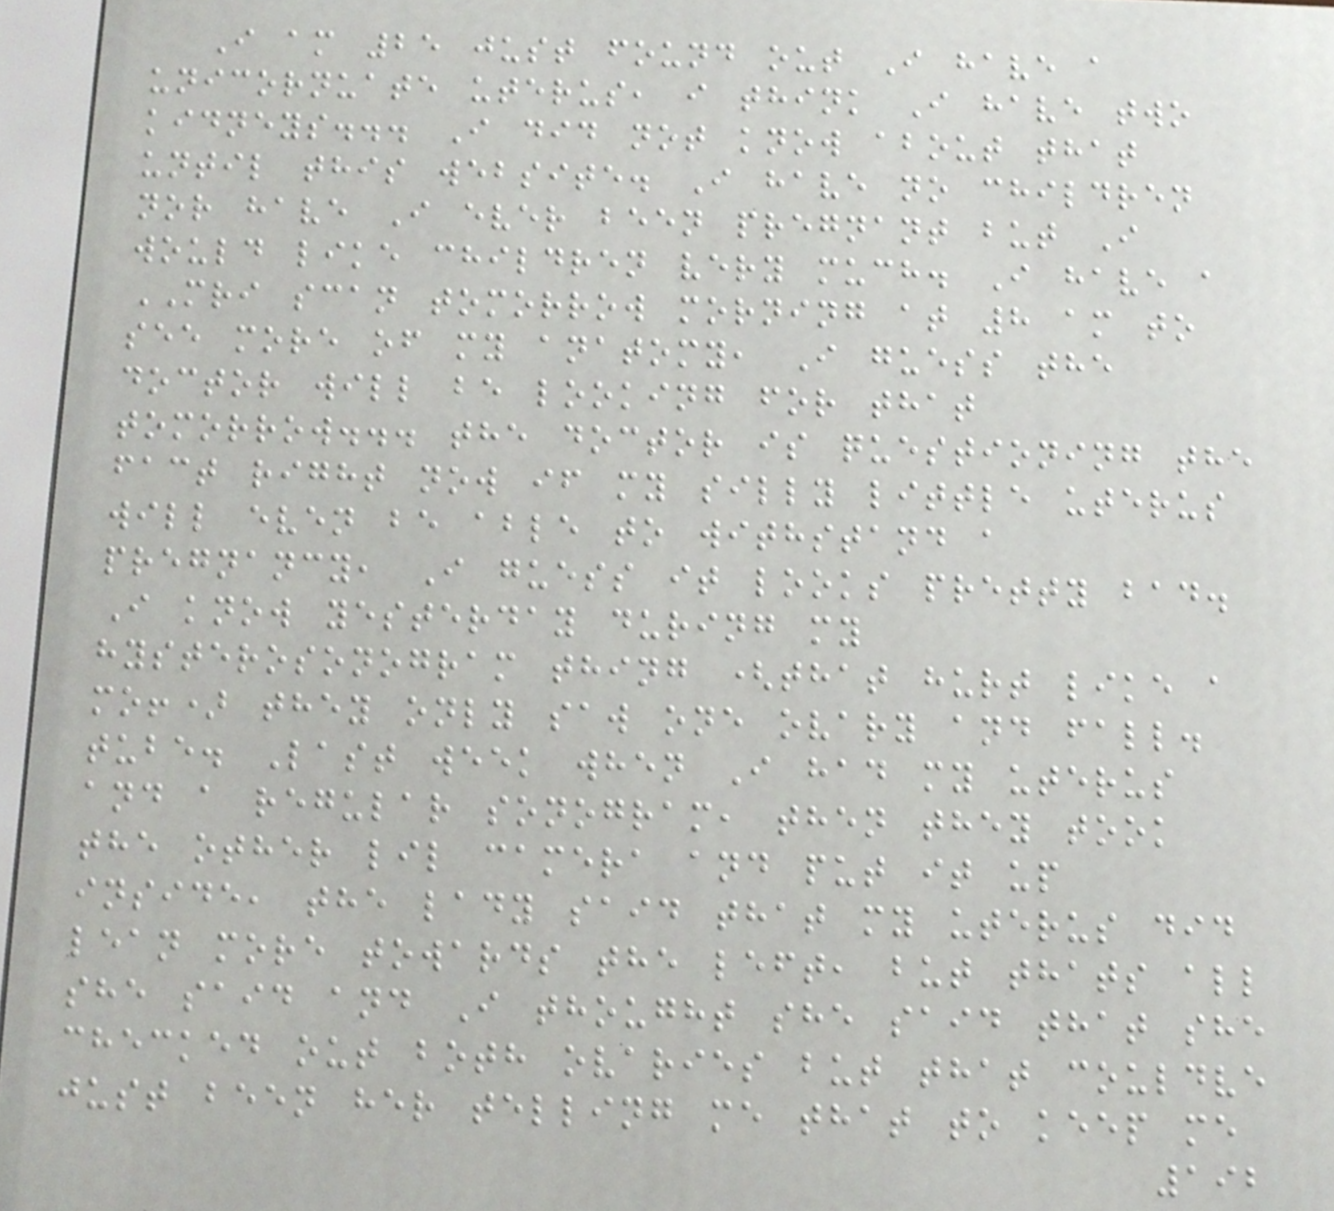I am 25 just found out I have a
unicornuate uterus, i think I have two
kidneys... I did not know about that
until this website. I have no children
nor have I ever been pregnant but I
would like children very much. I have a
MRI scan tomorrow morning at 8 am to
see more of my anatomy, I guess the
doctor will be looking for that
tomorrow... the doctor is questioning the
fact right now if my silly little uterus
will even be able to withstand a
pregnancy, I guess it looks pretty bad.
I know yesterday during my
hysterosonogram thing (that hurt like a
mo!) they only saw one ovary and fall.
tube. Last week when I had my uterus
and a regular sonogram, then they took
the other lil camera and put it up
inside, the lady said that my uterus did
lean more towards the left, but thats all
she said and I thought she said that she
checked out both ovaries but that couldve
just been her telling me that to keep me
192
